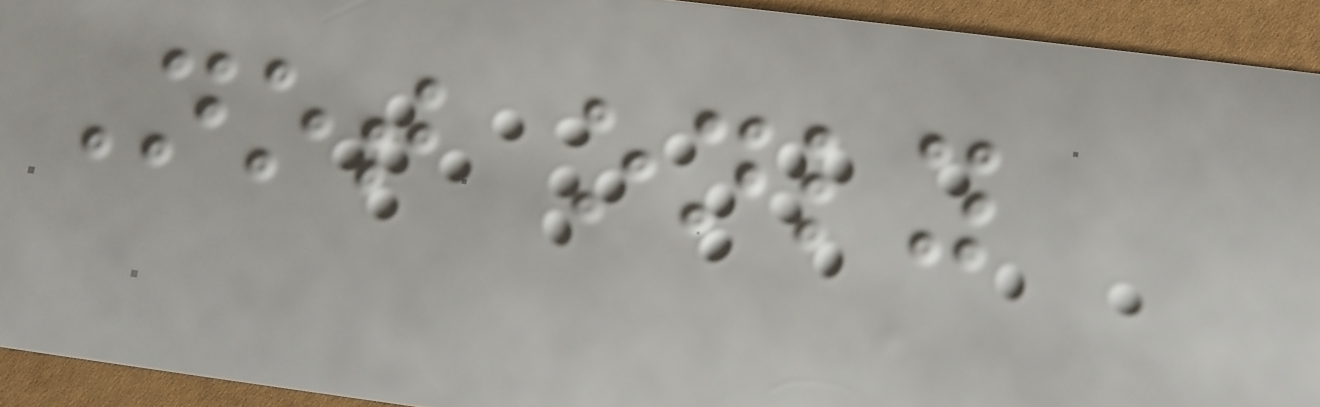Not only
